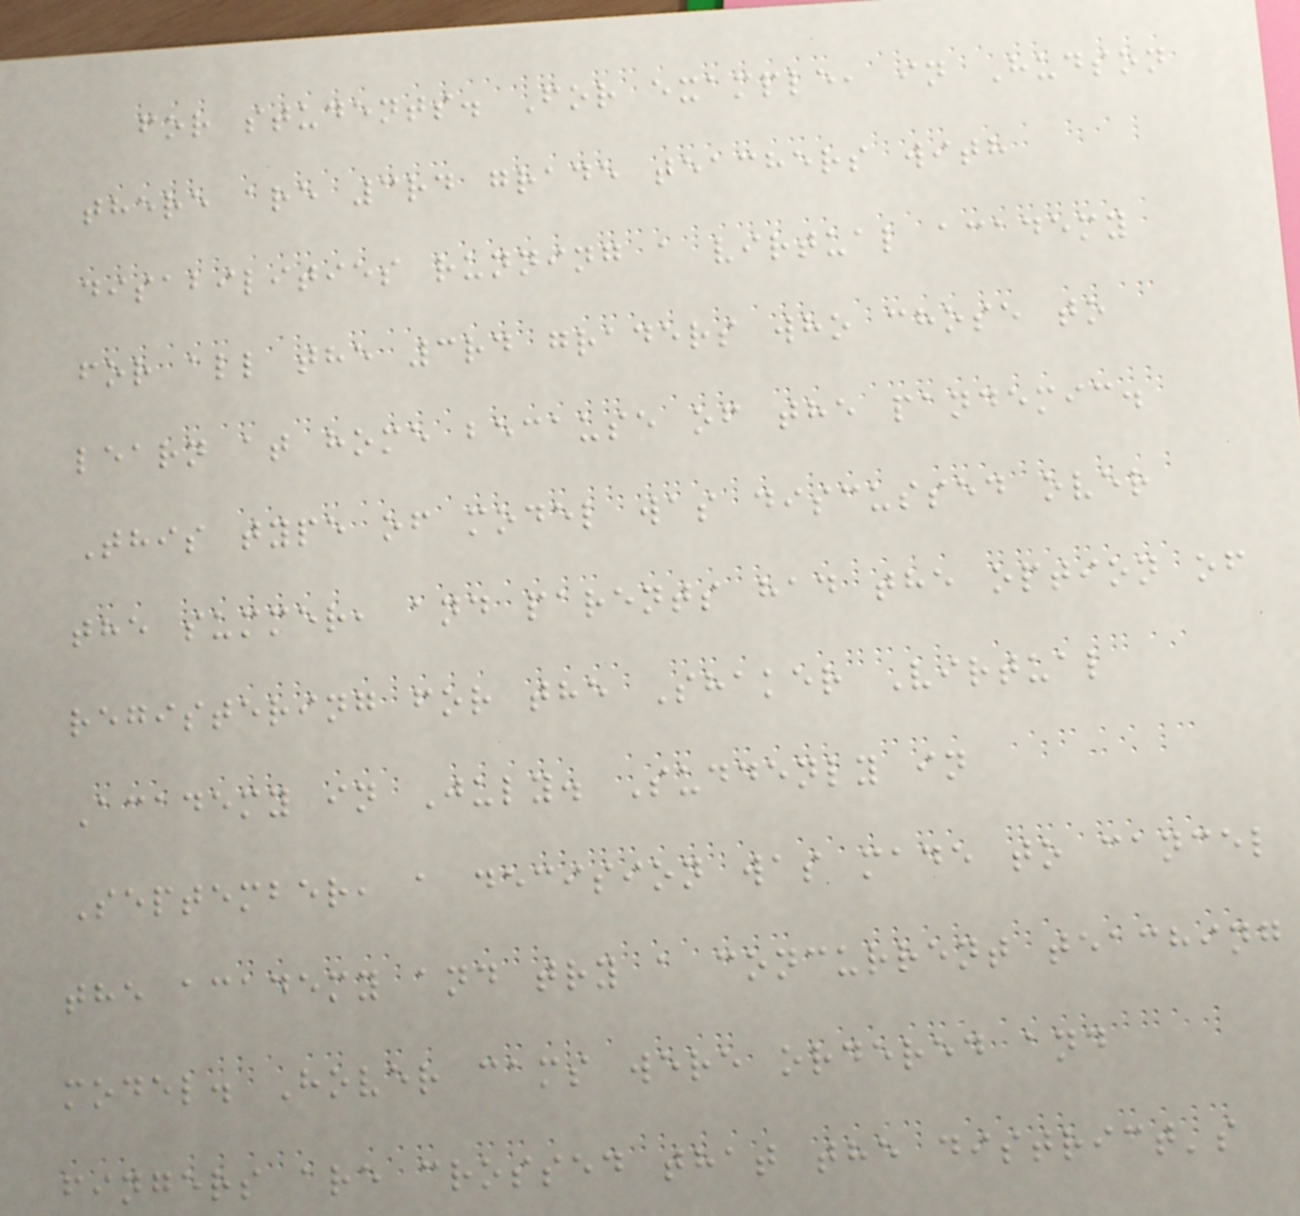for students. For example, in Hudson
there are 3rd grade teachers with
disabilities running a virtual academy
for all the 3rd graders who chose to
learn at home because of the pandemic.
This type of model was discussed over
the summer, and parents had the option of
registering for the Shaker Virtual
Academy in July. Suddenly in
September, a decision was made to cancel
the academy and try a concurrent teaching
model. Hover cams were ordered and
fingers are crossed that the district's
